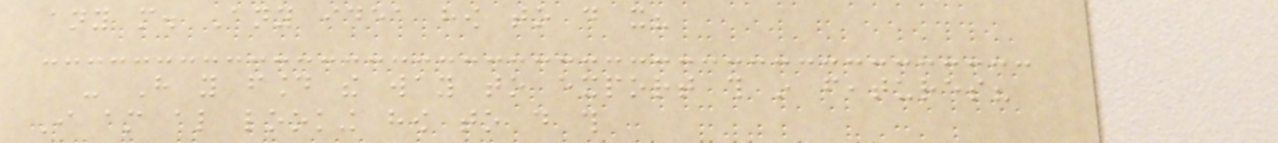any more. Any idea how to do it?
- Have you found the way to export this in features?
I am also looking how to do this
